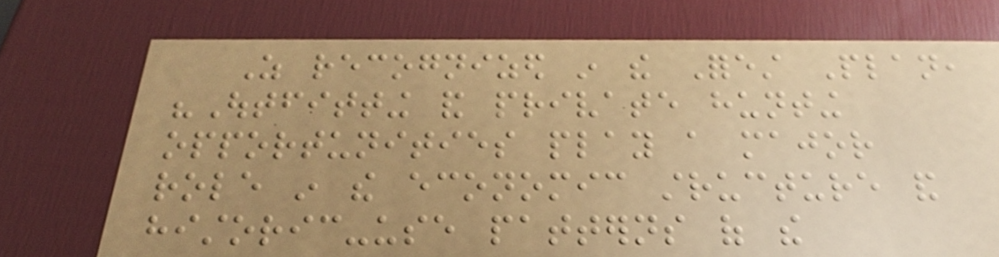As recognized in the Forest Plan,
"Outfitting and private hunting
opportunities play a major
role in the economic structure and
historic-use patterns of the
